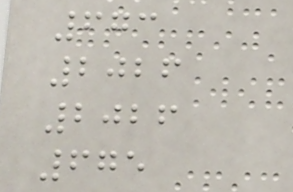673
2026
2026
675
